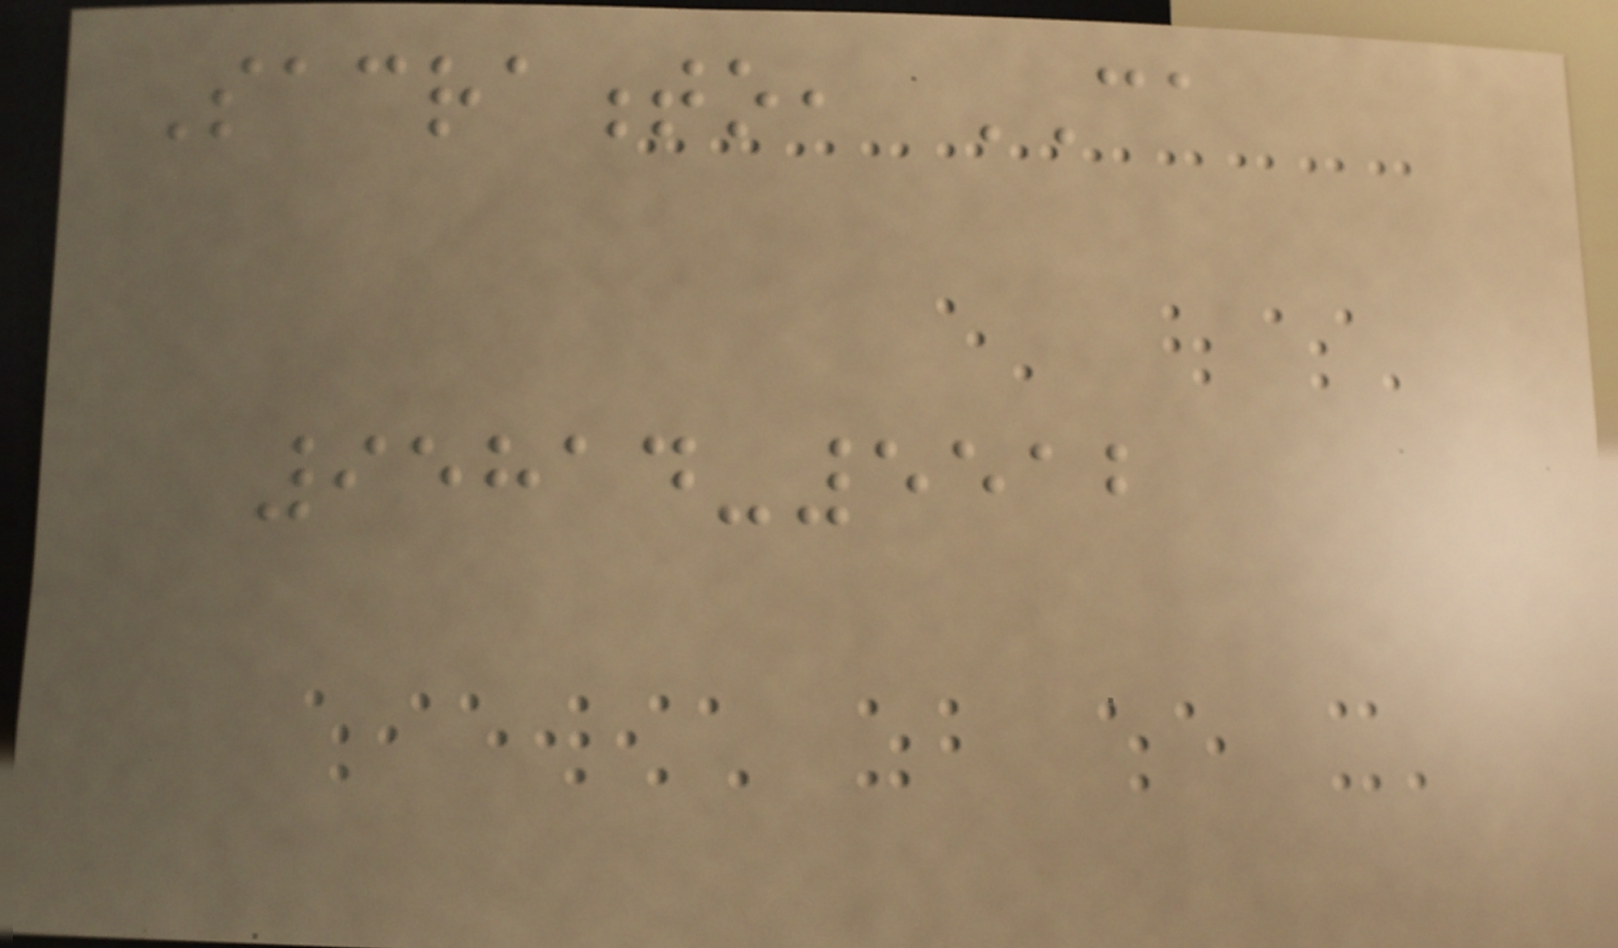Sacramento, CA
95814-5512
